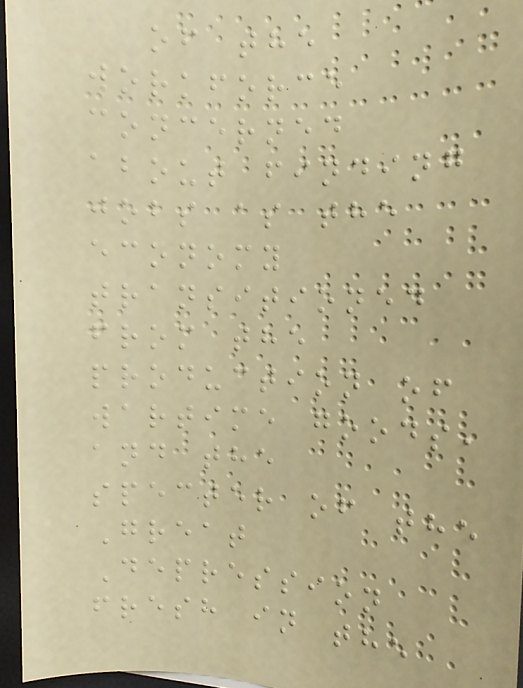of the
workforce
concerned
about finding
jobs as the
economy
transitioned
from the
production of
wartime goods,
and the
specter of the
Great
Depression
fresh in the
